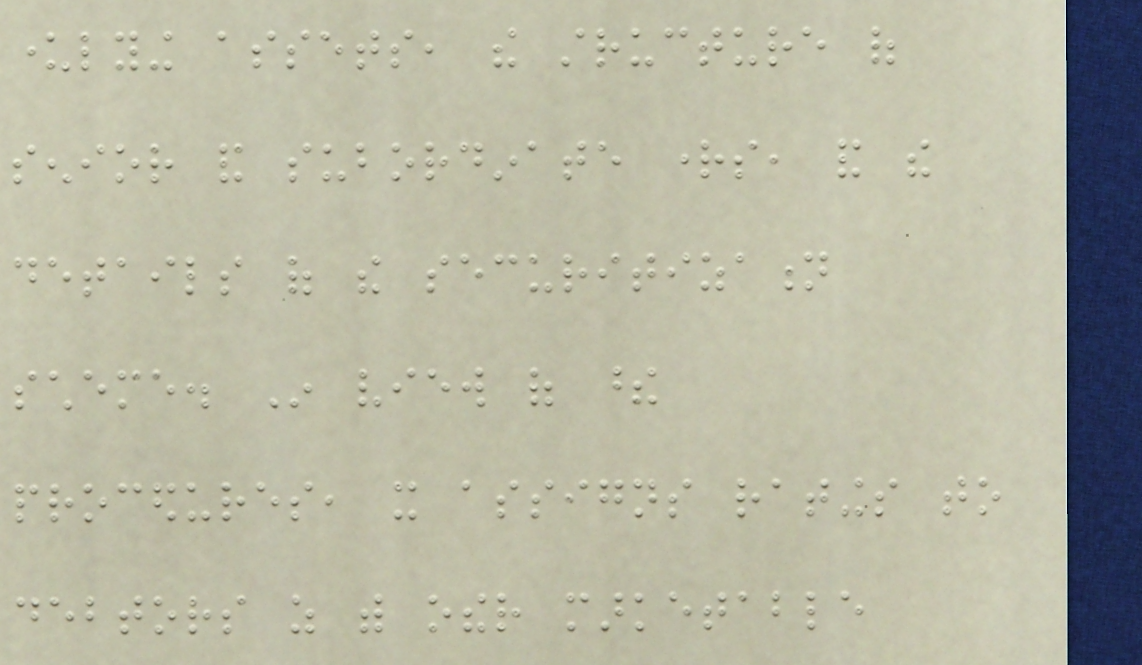underlying assets, the structure of
senior and subordinate rights, and the
details of the securitization
scheme. In view of these
procedures, it assigns ratings to
debtors as with other marketable
